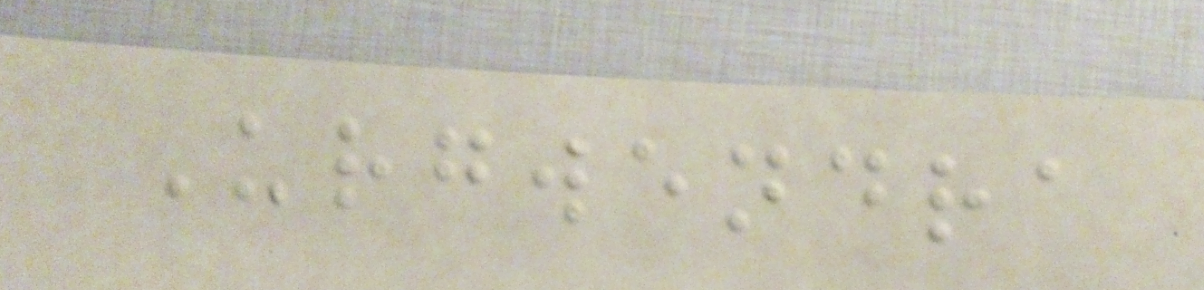Urgwendra
